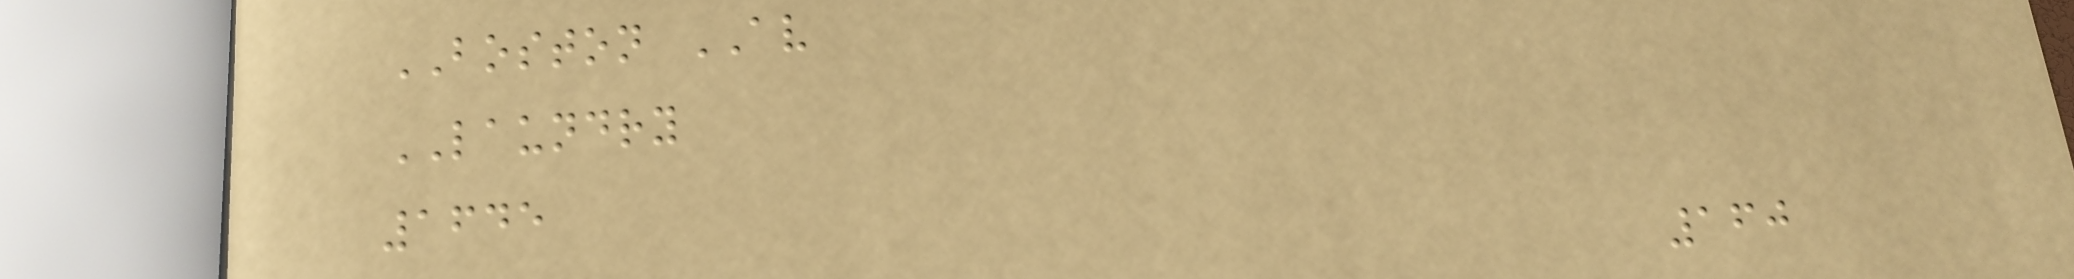BOSTON AV
LAUNDRY
1645
160
